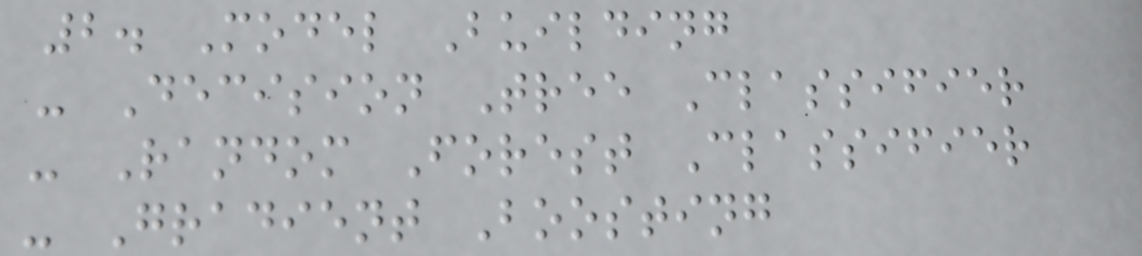2. Model Building
- Decision Tree Classifier
- Random Forest Classifier
- Gradient Boosting
